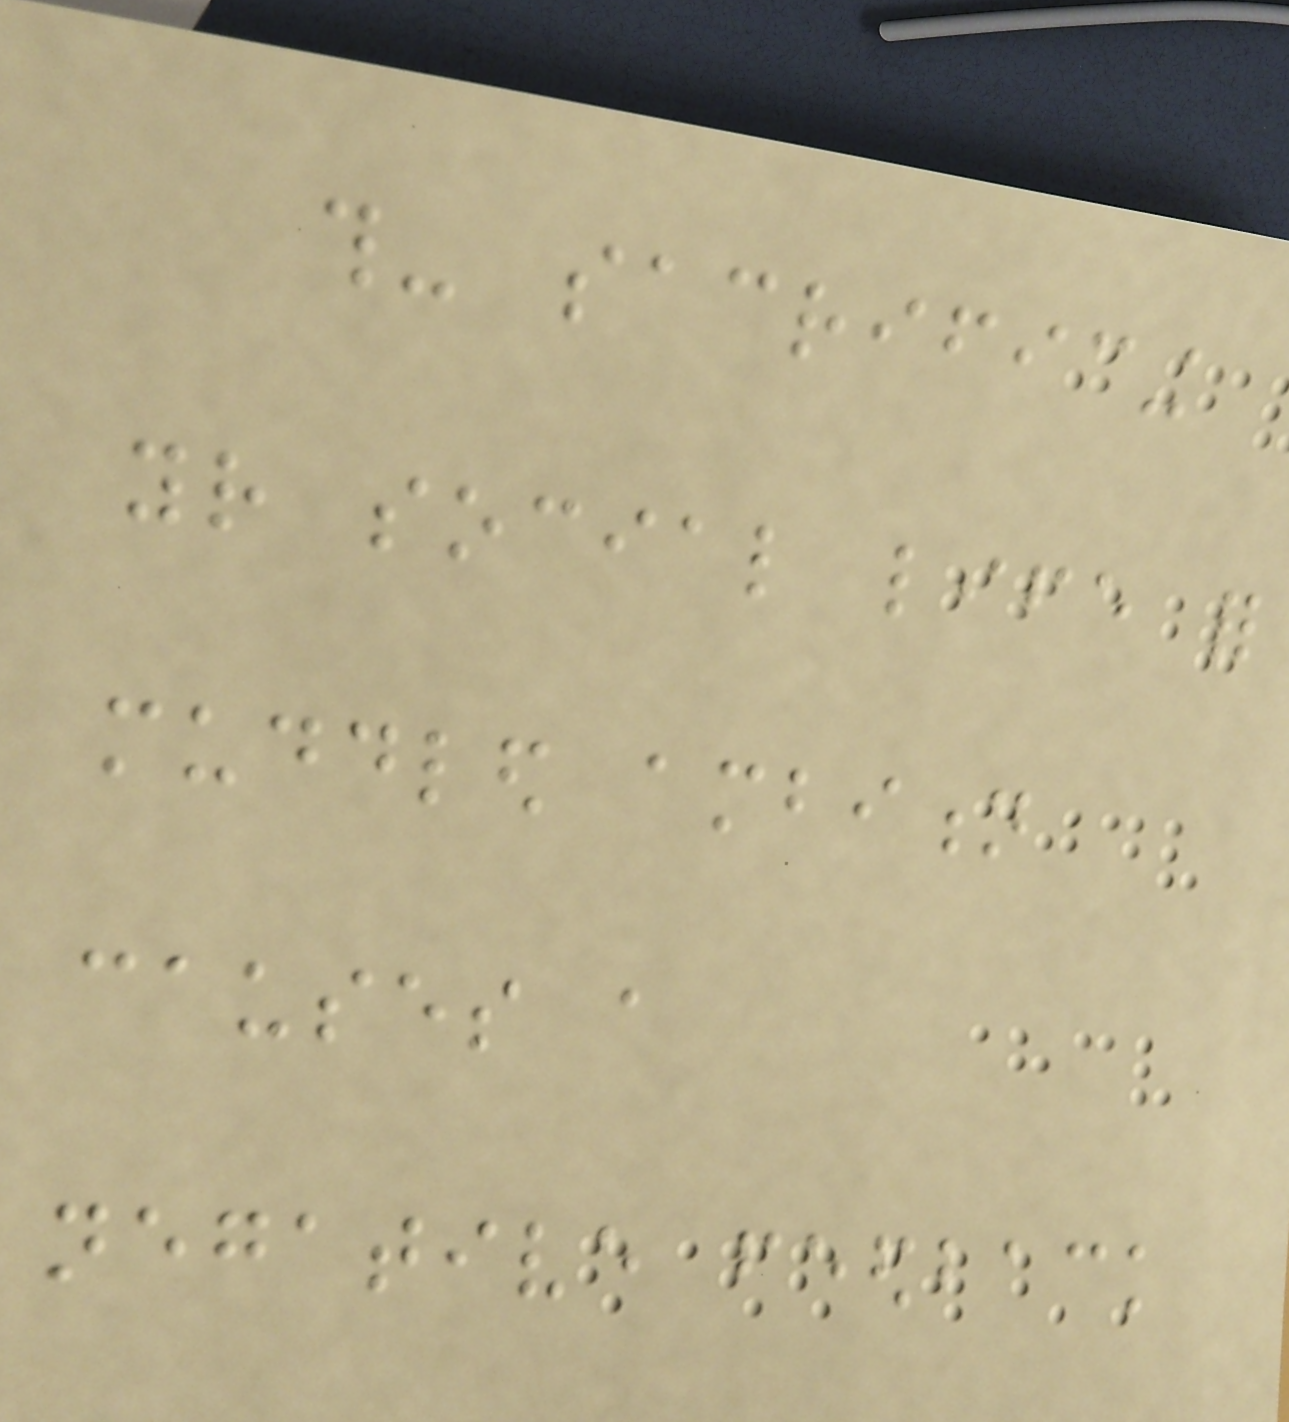this- sacrificing
your social life for
muddled ambition
causes a
negative feedback
